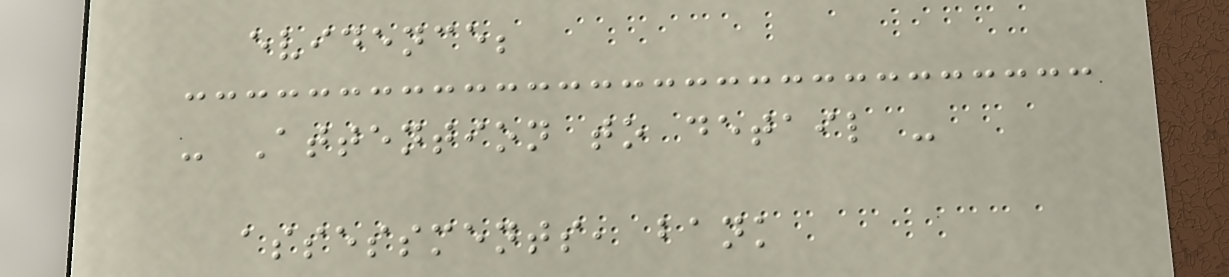evidence;
- Attention to detail -
assessments, bank
